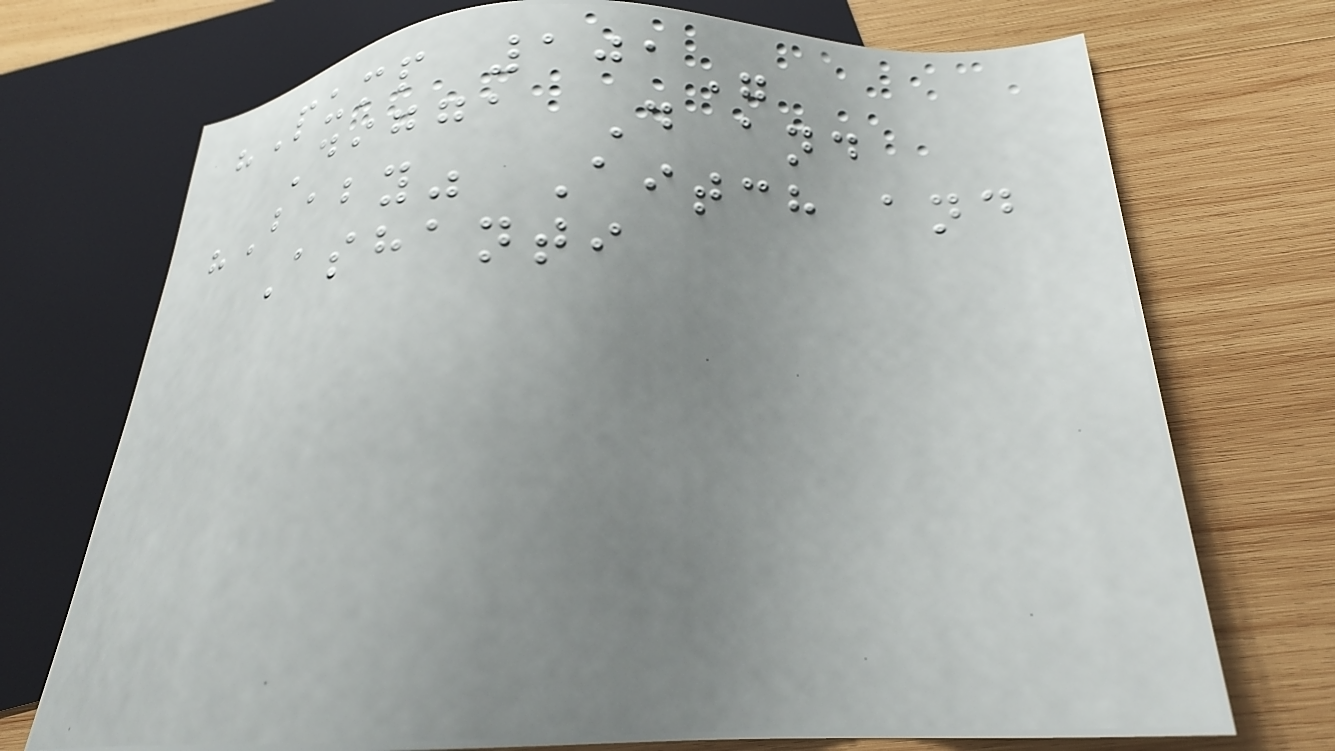"Pump 101"
Digga D and
"Baby" Aitch and
Ashanti
